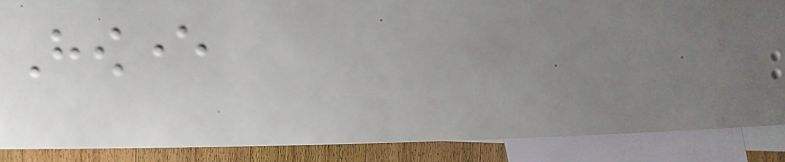However
